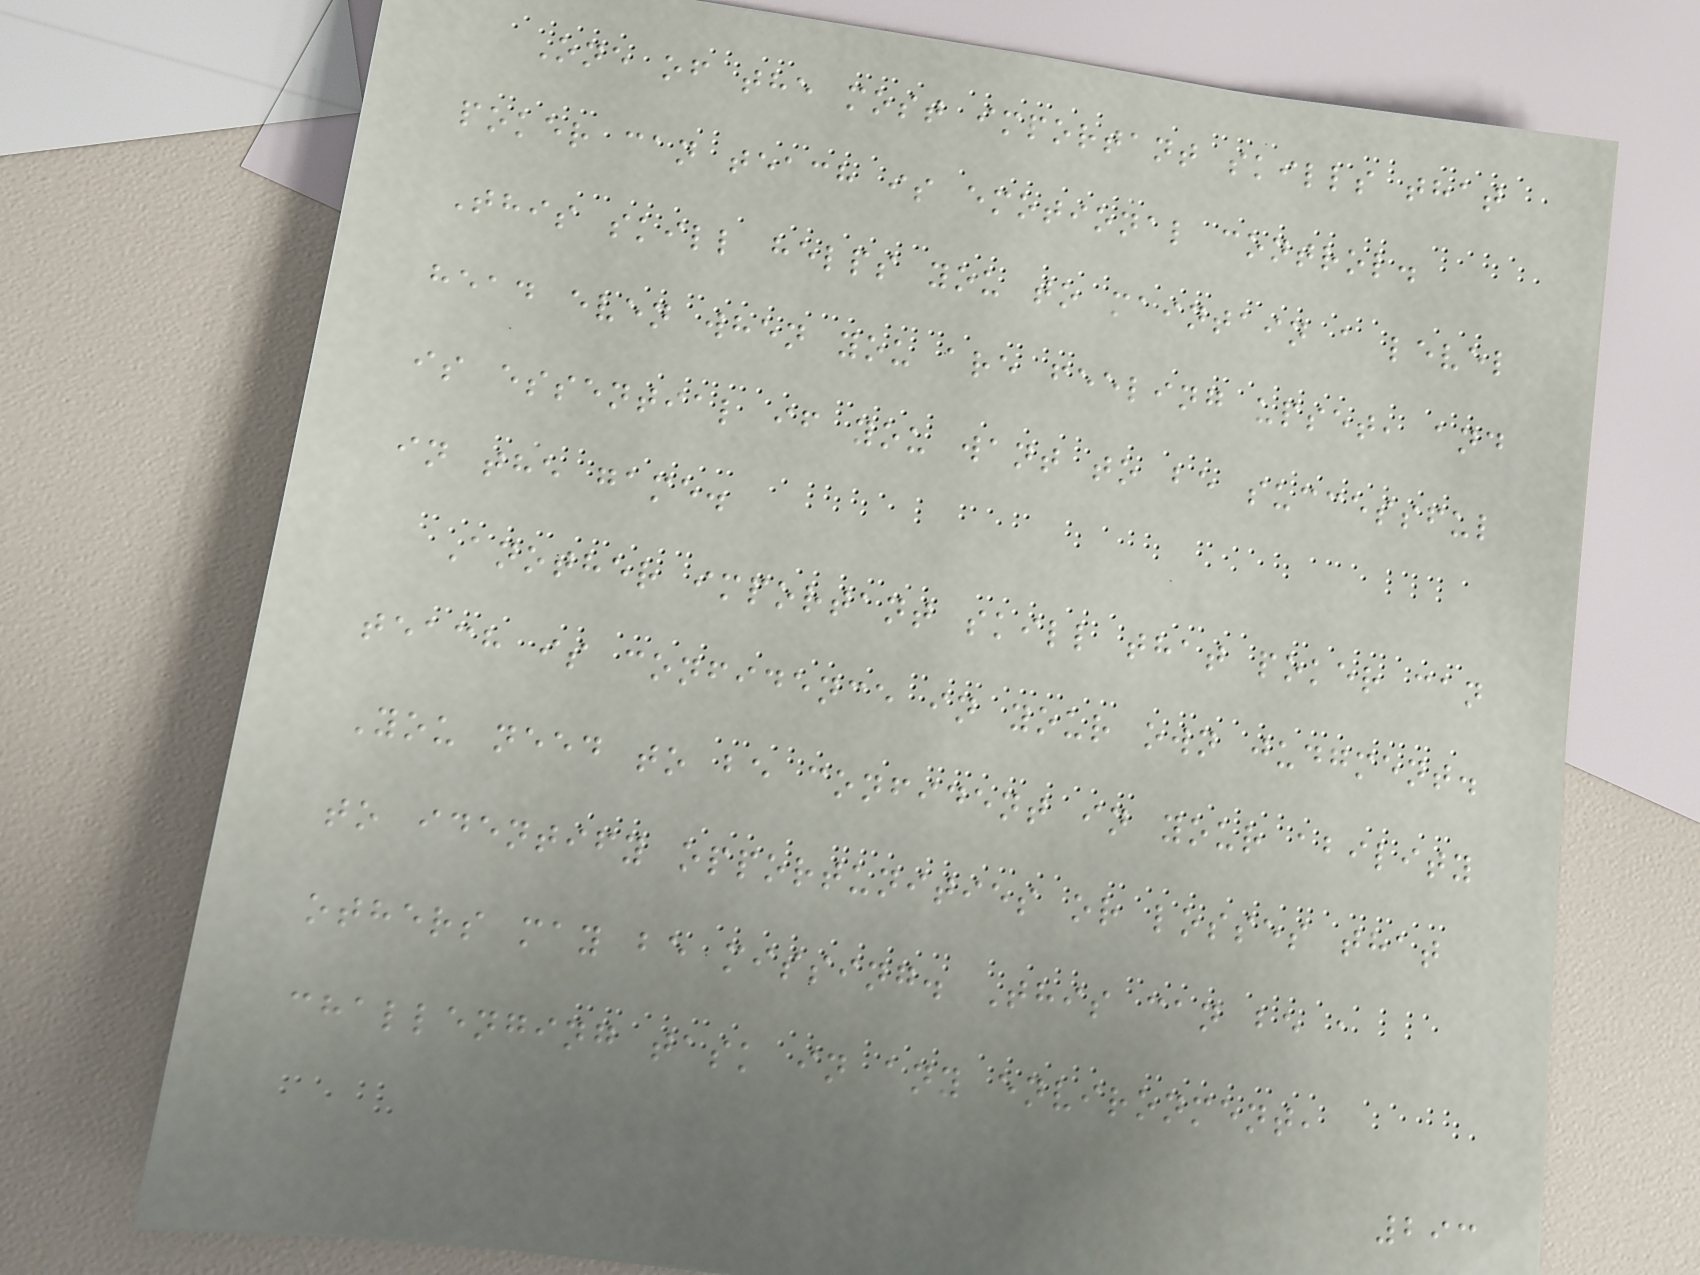One of the most important skills that
poker can teach is emotional control.
This skill helps you to maintain a level
head even when you are feeling upset, and
is essential if you want to be successful
in the game.
Another important skill that poker can
teach is confidence in your own judgment.
You need to be confident in your ability
to identify opportunities or losses that
others may be missing. This can be a
challenging task in any environment,
293
